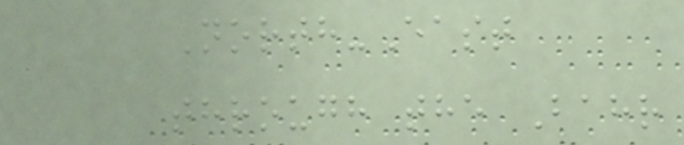North-East
through the Bahr
